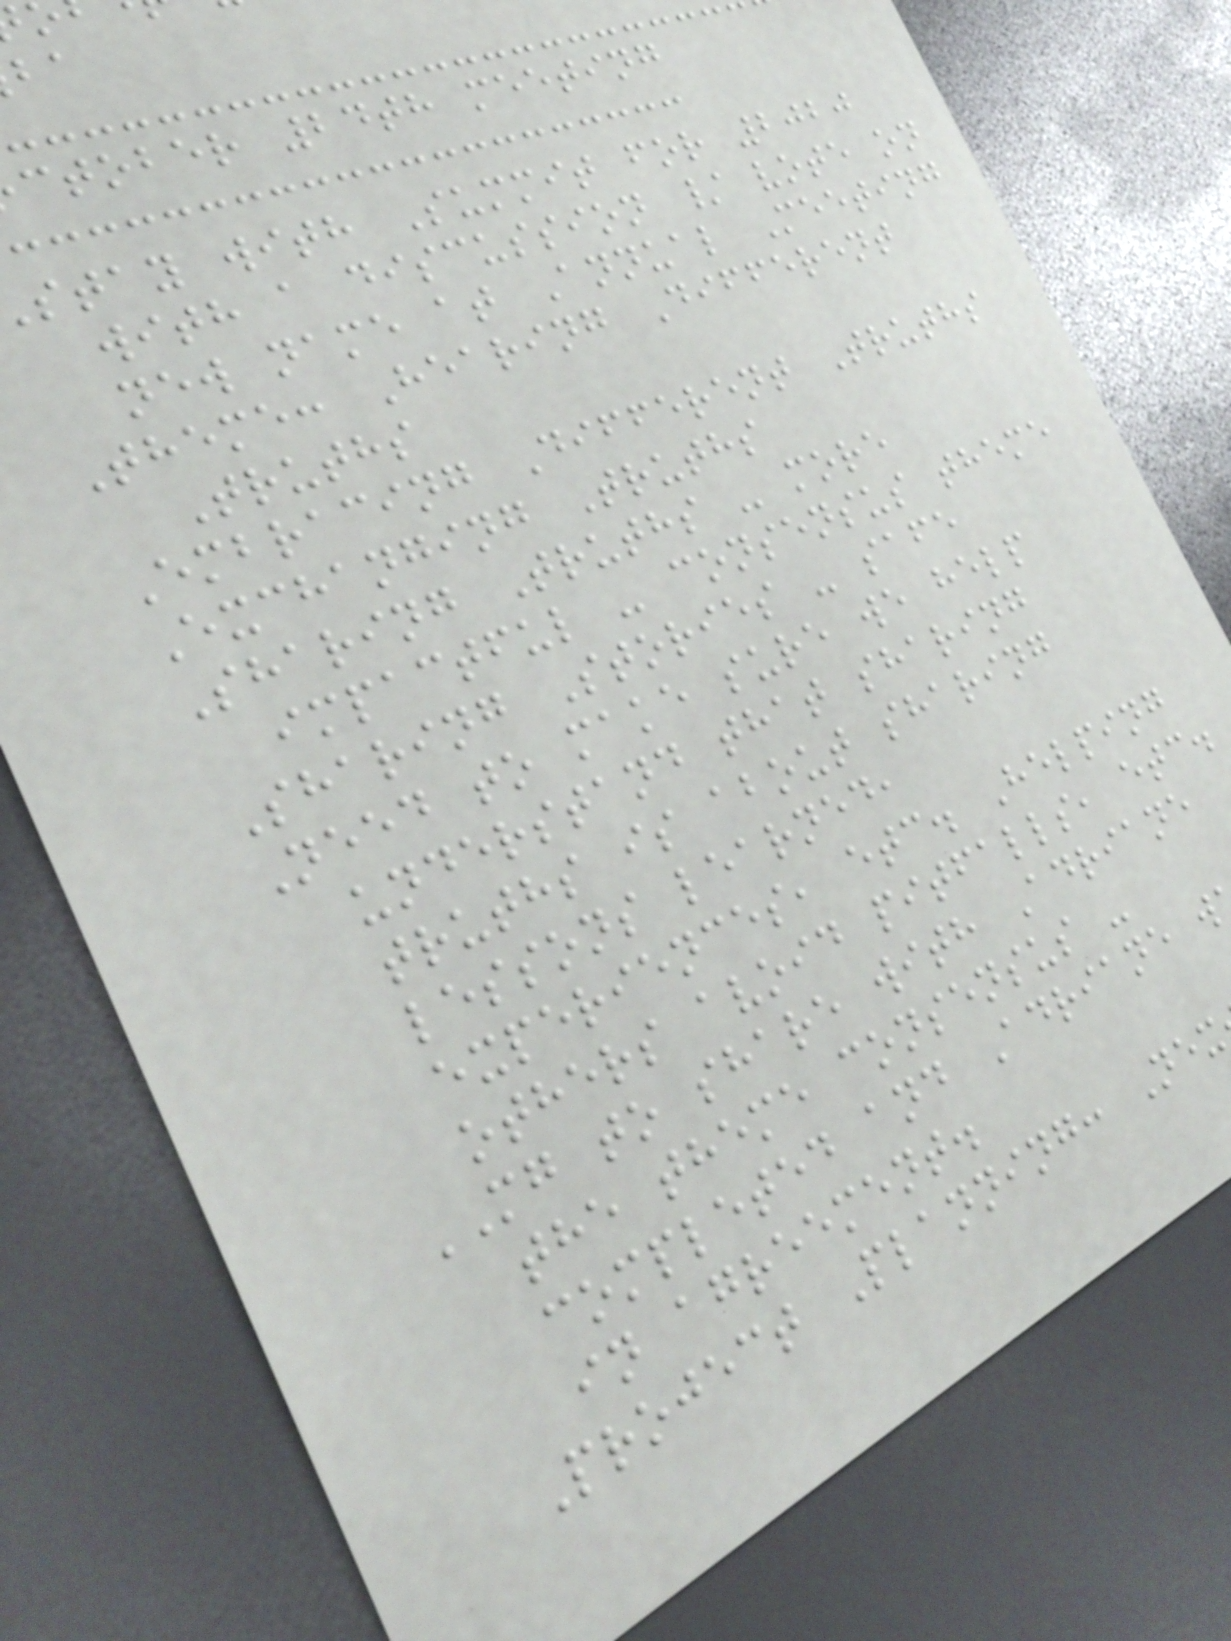ctober 24th meeting
stay with Summit for 2020
with a discussion / vote on
new name at Annual Meeting
Theme: Hearing Different
Truths
Embracing Different Truths
Exchanging Truths
Sharing Truths - more
impactful - consensus theme
Sharing Stories - safe
Need to make sure we help
understand that sharing
truths is about sharing
lessons learned,
experiences, etc. Helping
others avoid pitfalls, etc.
MG to share with Adriane
the theme consensus -
completed and Adriane w
in agreement.
Project Planning: Nex
